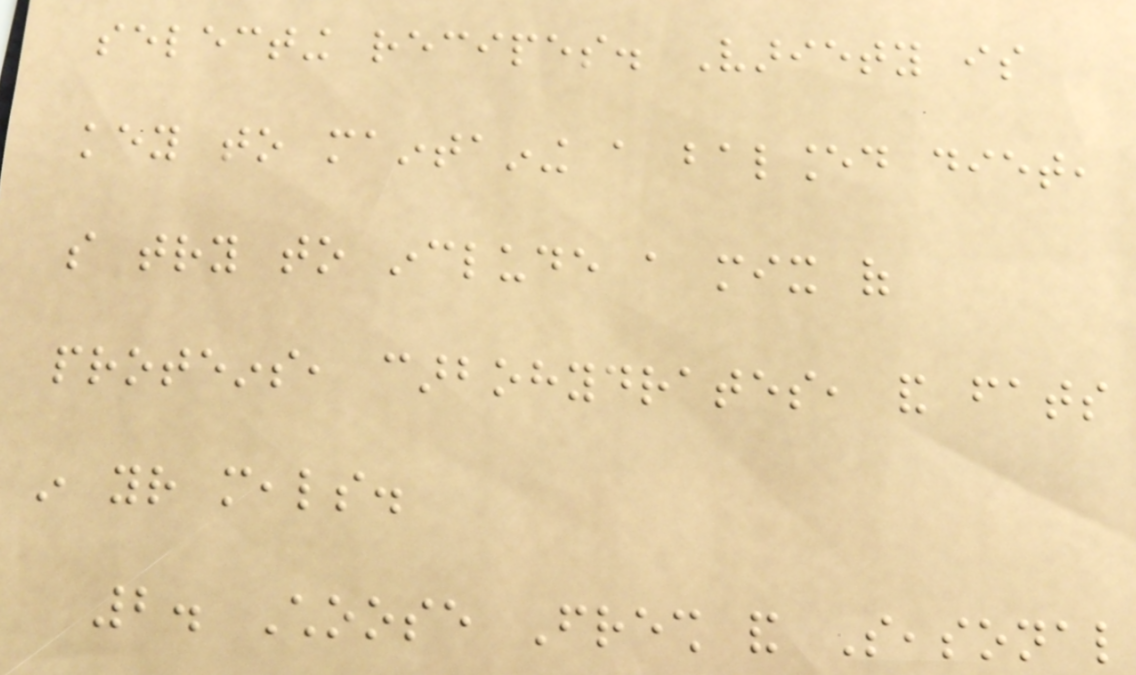selecting recipes. Variety is
key to maintaining a balanced diet,
so try to include a mix of
proteins, carbohydrates, and fats
in your meals.
2. Choose Fresh and Seasonal
